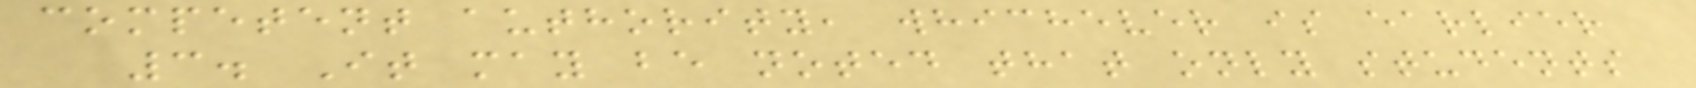competent authority, whichever is earlier
3. It may be noted that only students
